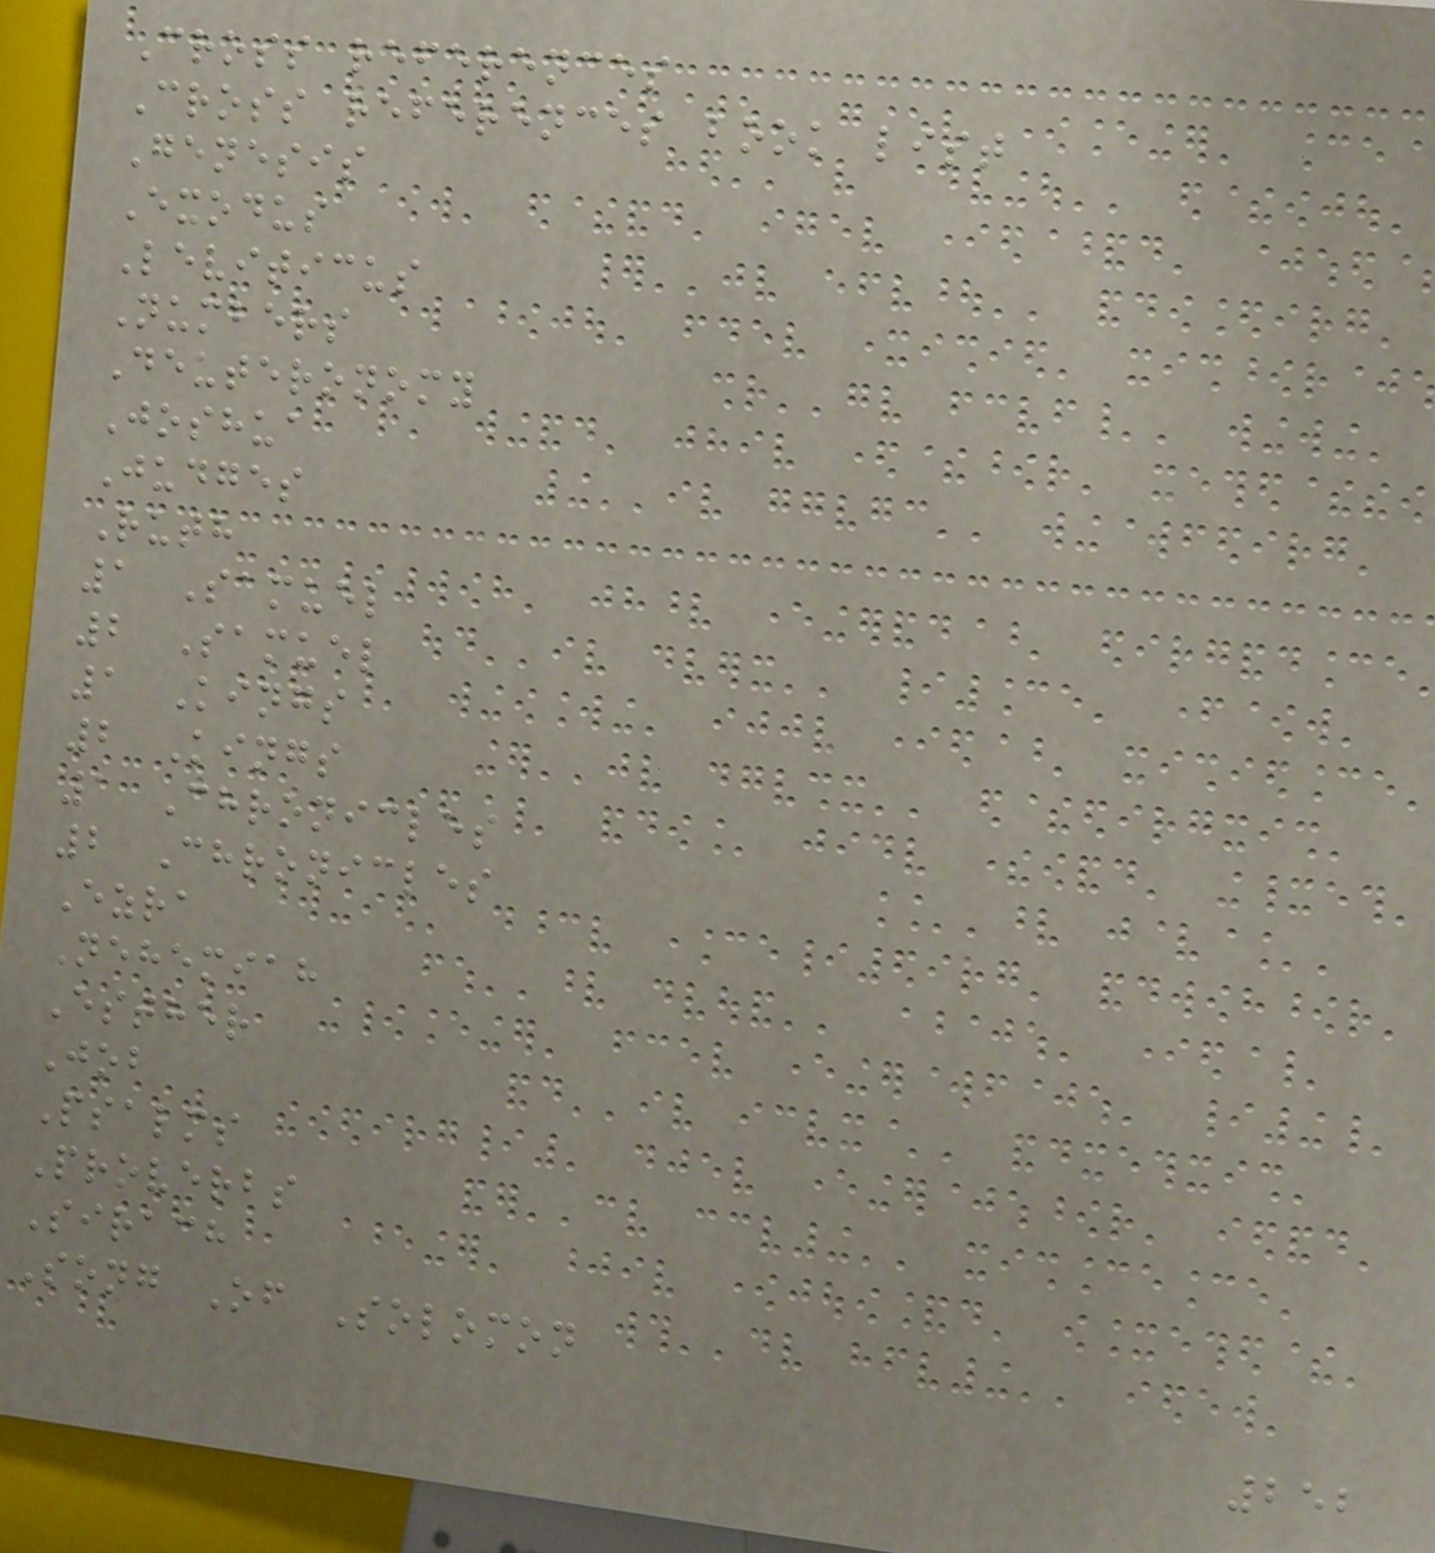Cross references
Cross references book list
Genesis
Exodus
Leviticus
Numbers
Deuteronomy
Joshua
Judges
Ruth
1 Samuel
2 Samuel
1 Kings
2 Kings
1 Chronicles
2 Chronicles
Ezra
Nehemiah
Esther
Job
Psalms
Proverbs
Sirach
Song Of Solomon
252
